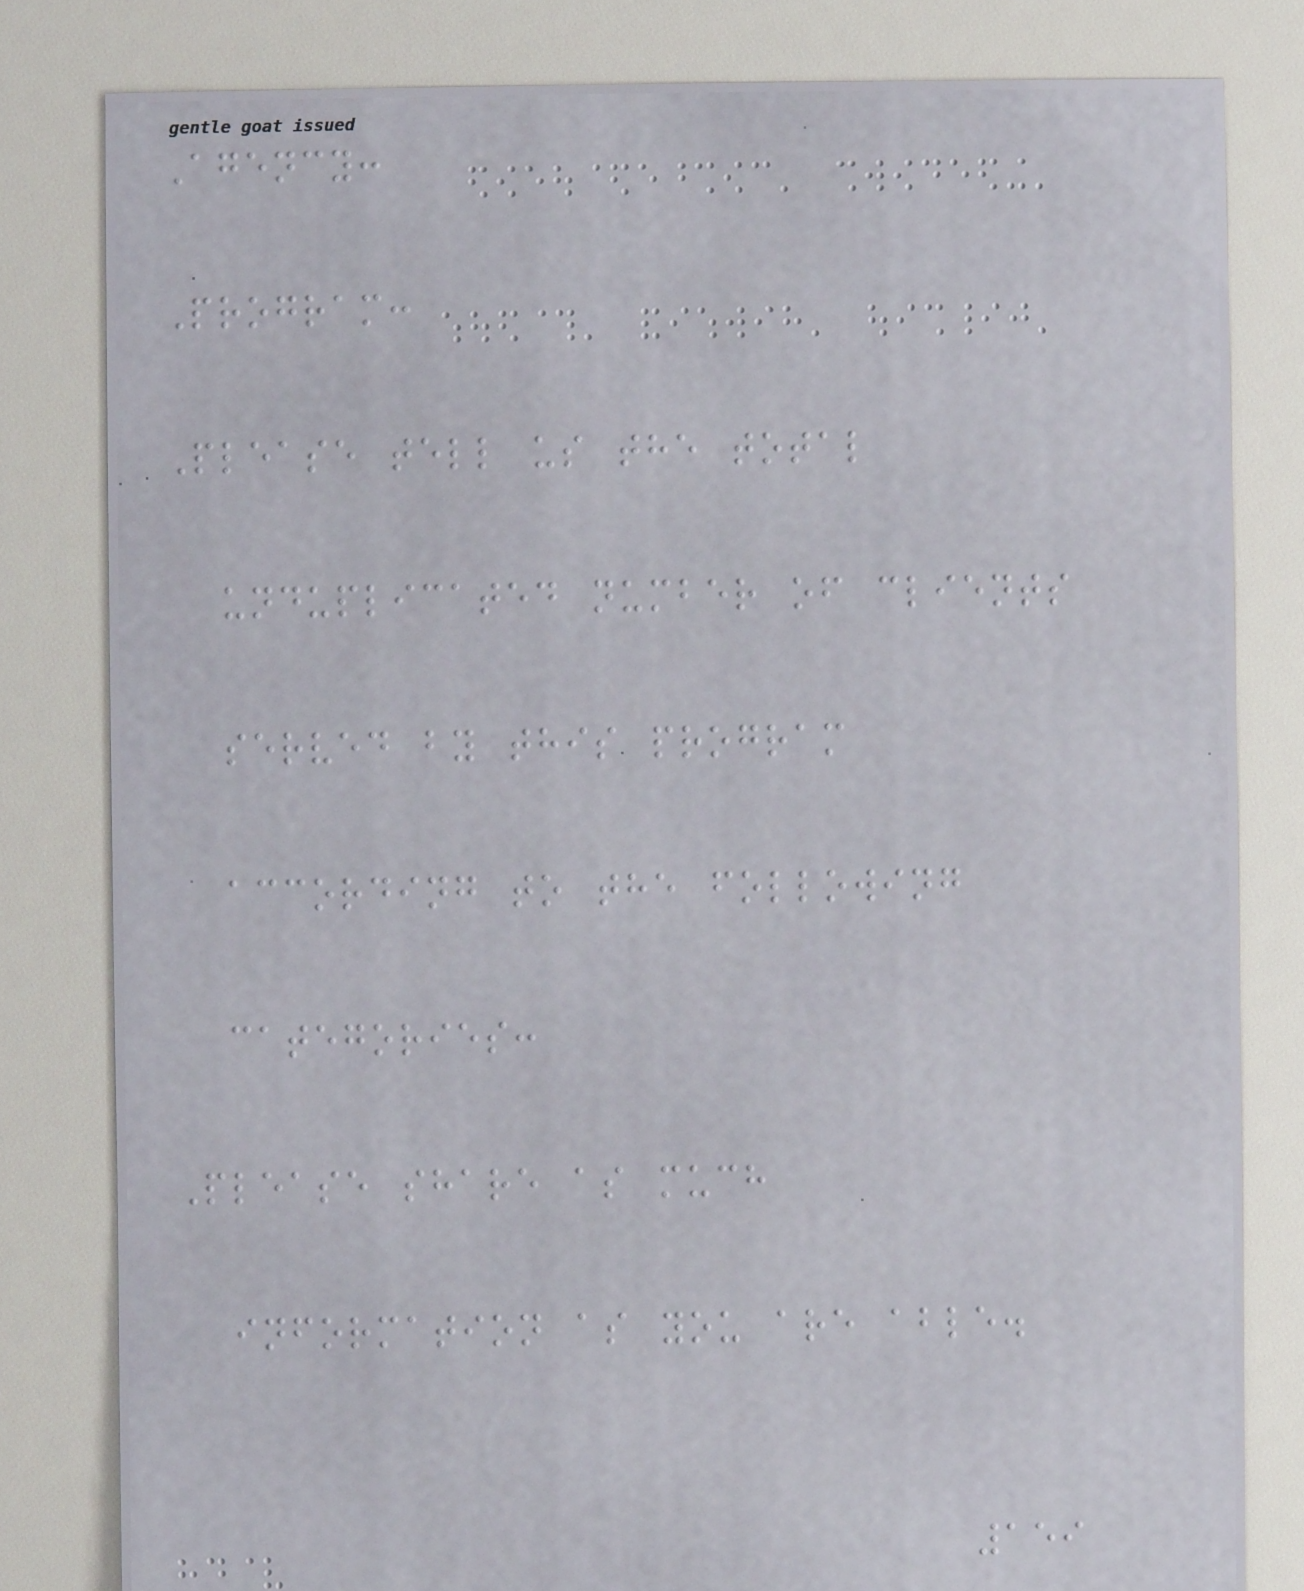Agency:
Program:
Please tell us the total
unduplicated number of clients
served by this program
according to the following
categories:
Please share as much
information as you are able.
159
